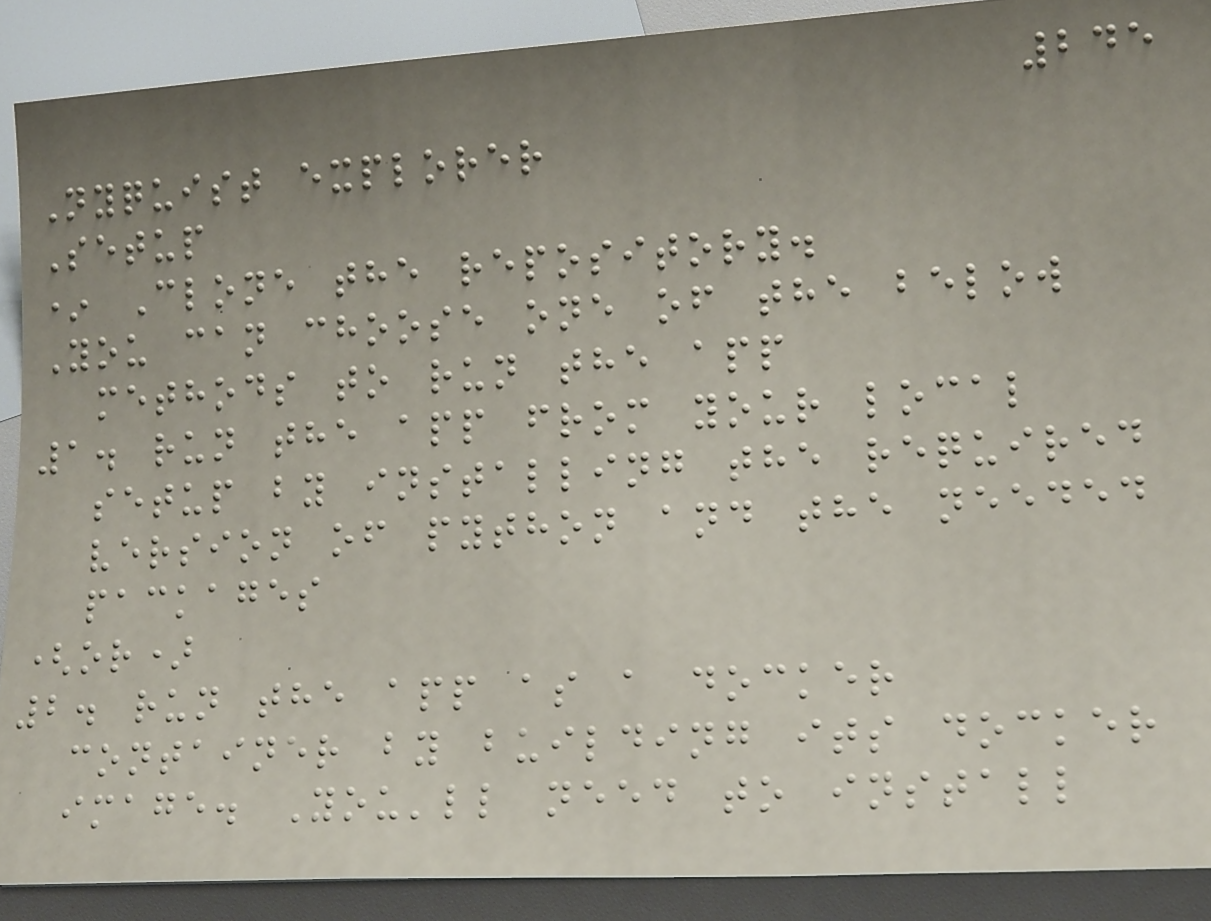245
Nyquist explorer
Setup
* Clone the repository.
You can choose one of the below
methods to run the app
1. run the app from your local
setup by installing the required
version of python and the needed
packages
(or)
2. run the app as a docker
container by building its docker
image. You'll need to install
